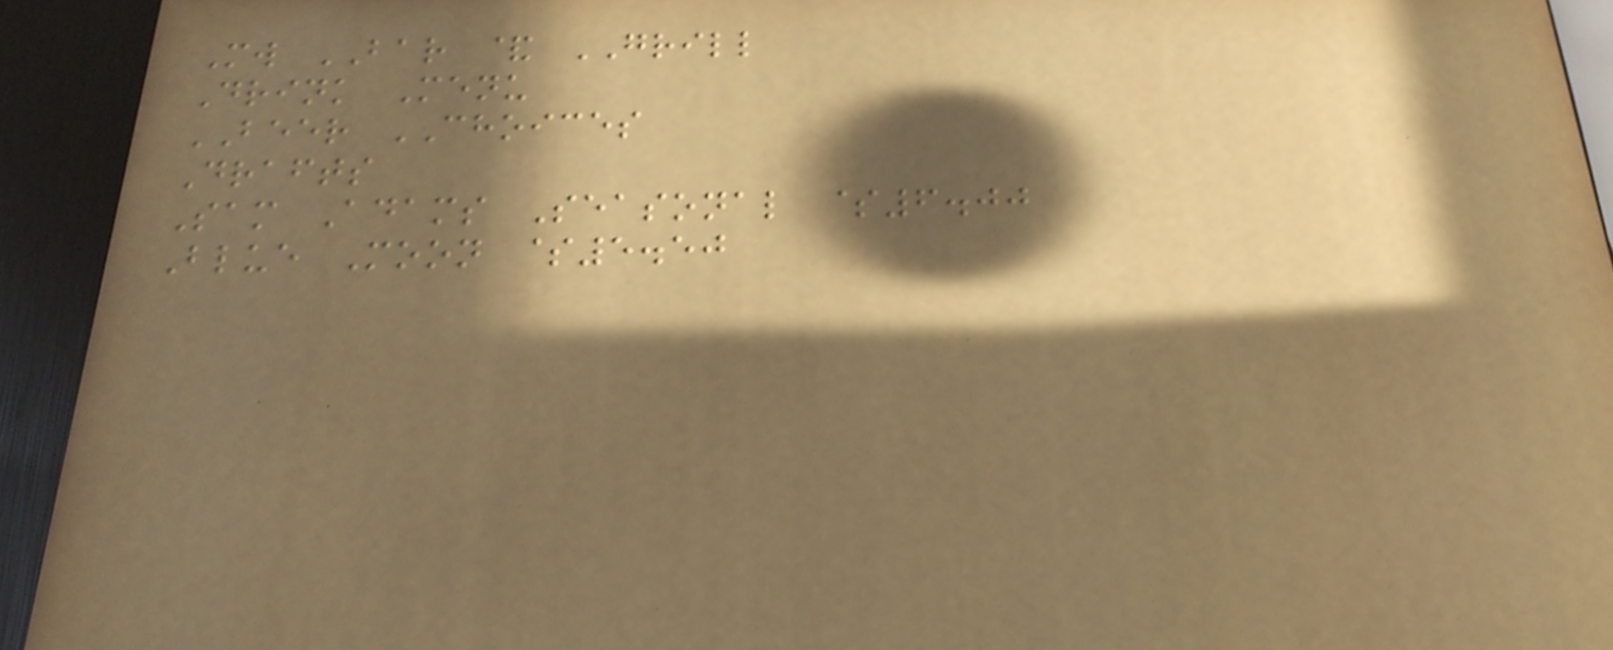Mw BAR & GRILL
Drink Menu
BEER CHOICES
Drafts
Sam Adams Seasonal $6.00
Blue Moon $5.50
